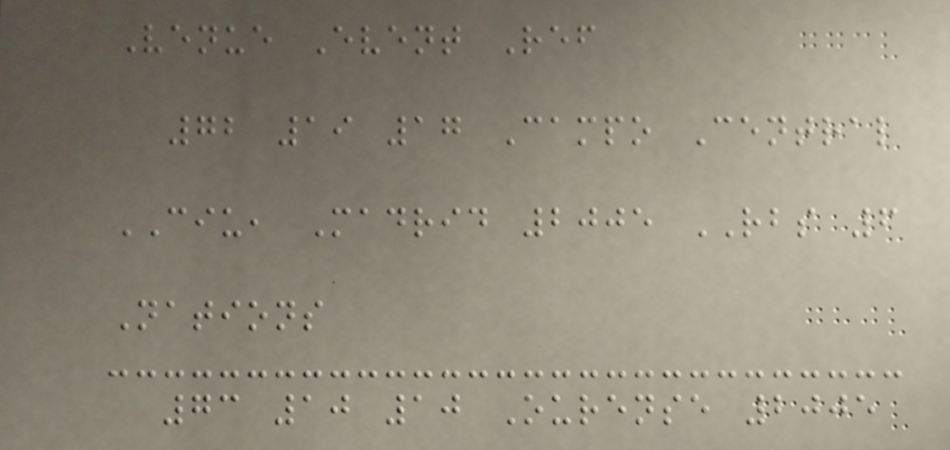Venue Event Ref
72 19 17 Campo Central
CIU, Madrid 2005 RBS 6
Nations
73 10 10 Ourense 2005
